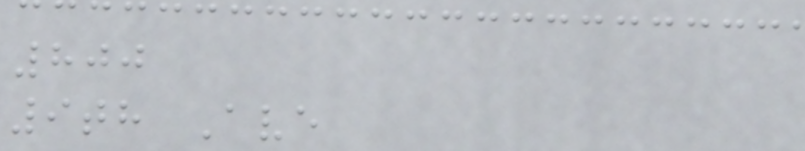800
9th Ave
